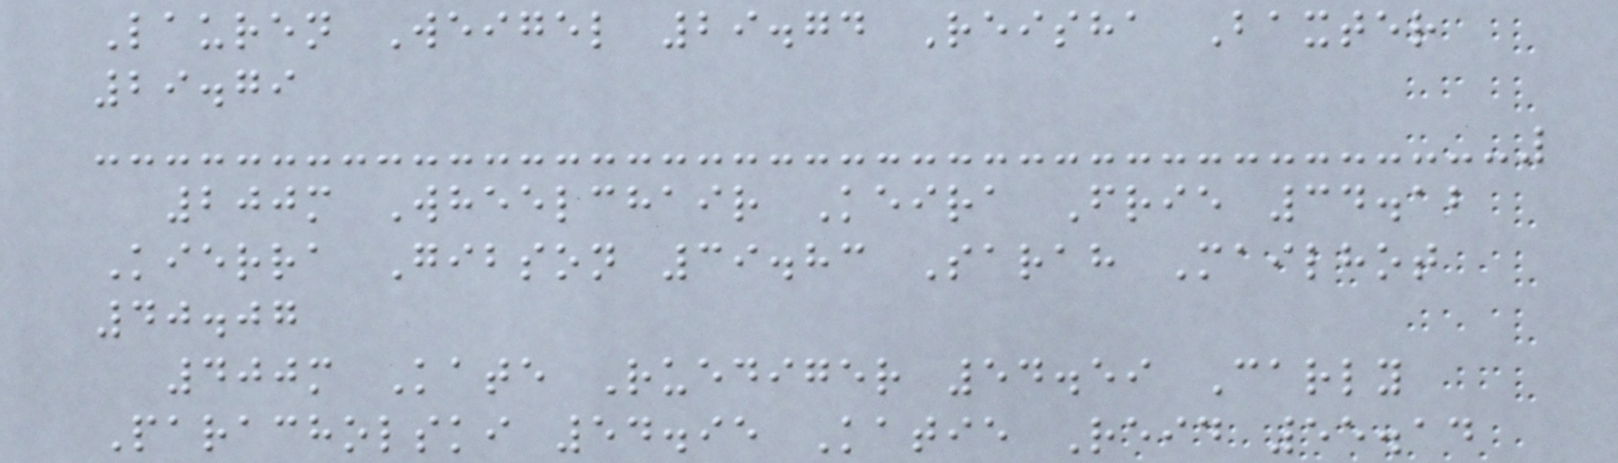Lauren Weigel 29.74 Reisha Baxter
29.79
200m Wheelchair Keira Frie 34.12
Kierra Gibson 39.83 Sarah Mailhot
40.07
400m Kate Ruediger 54.59 Carly
Paracholski 54.95 Katie Reid 55.14
